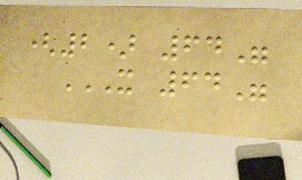(2) 64"
X 64"
